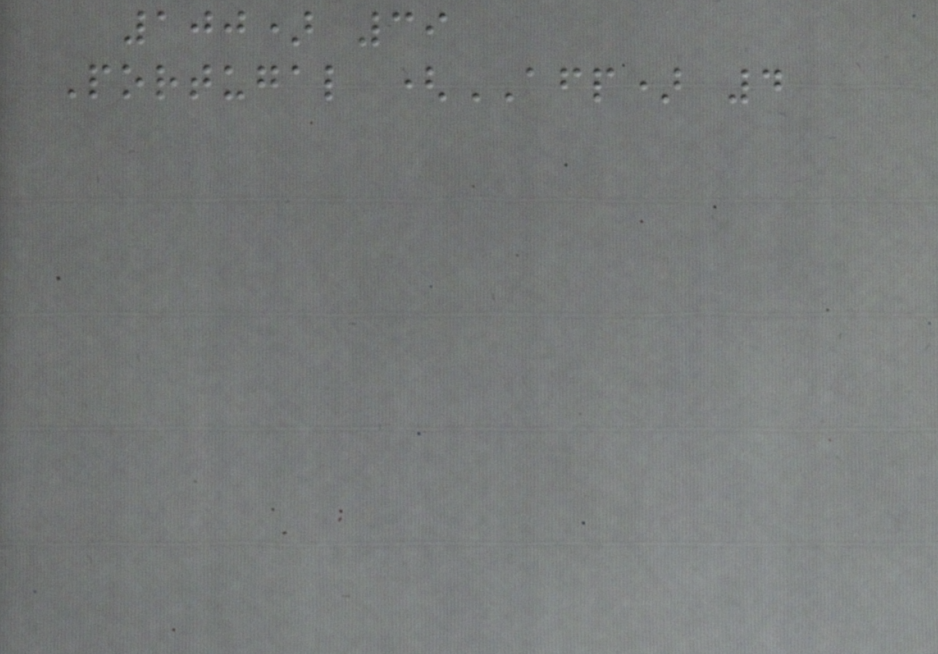100) 39
Portugal (AFP) 4
